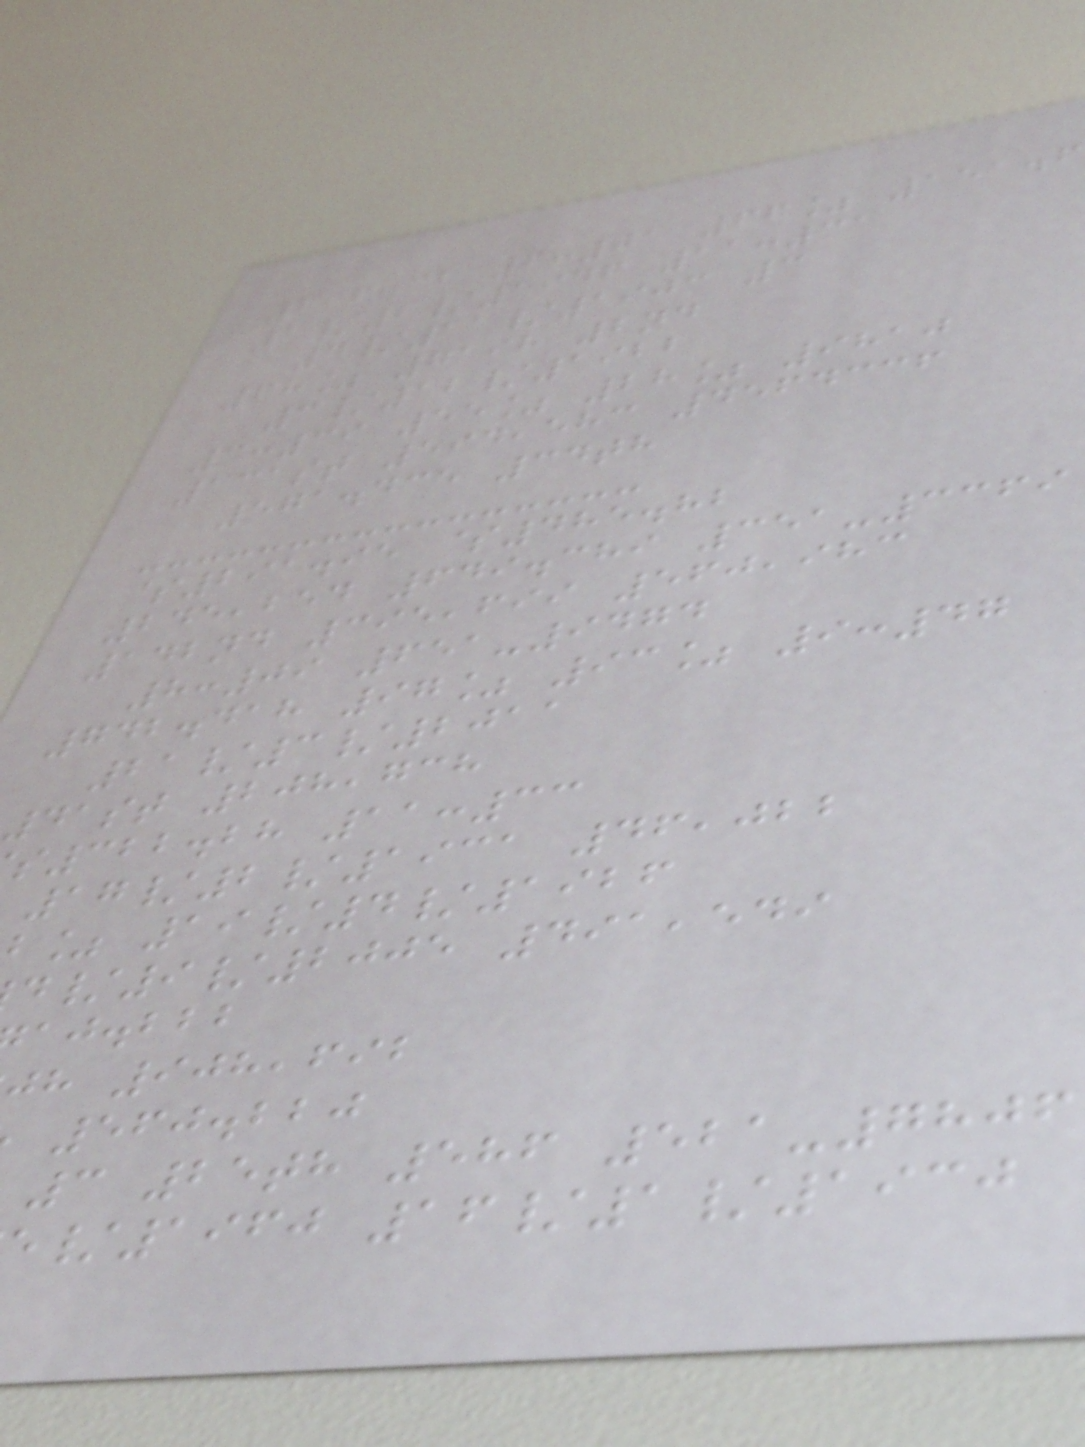296.32 6:01 66% 151.6
1/2/1946 11:31
4/11/1903 3
68% 7198 2nd
3/12/1922
3:39 55% 28% 9810
131st 594,583 4564336
571.435 34th
$291.95 $485.82
245,254 649.389 351-3369
142nd 395,699 560,983
8:09 651-9474
742.418 97% 93% 9:47
21/3/2011
41st 208,738
322.28 11:33
17/2/1931 46,022
b% 19/4/1926
/9/2005 491,549
aj.bbb
jh 908,692
560.220
3 25th 586 521-7806
/1960 16/1/1930
